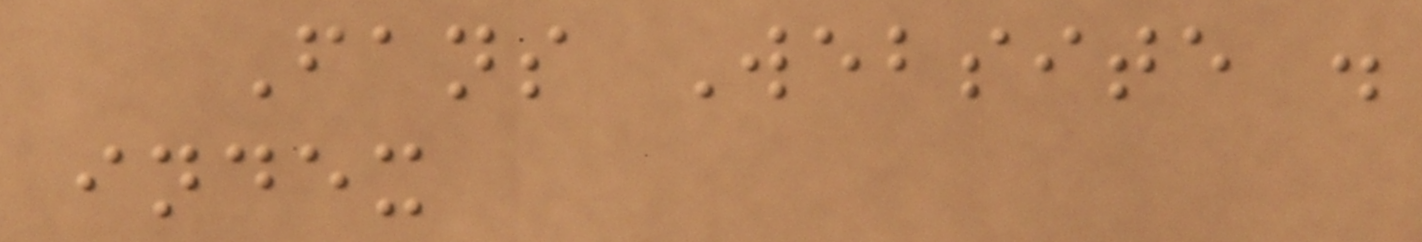Fans Website .
index
